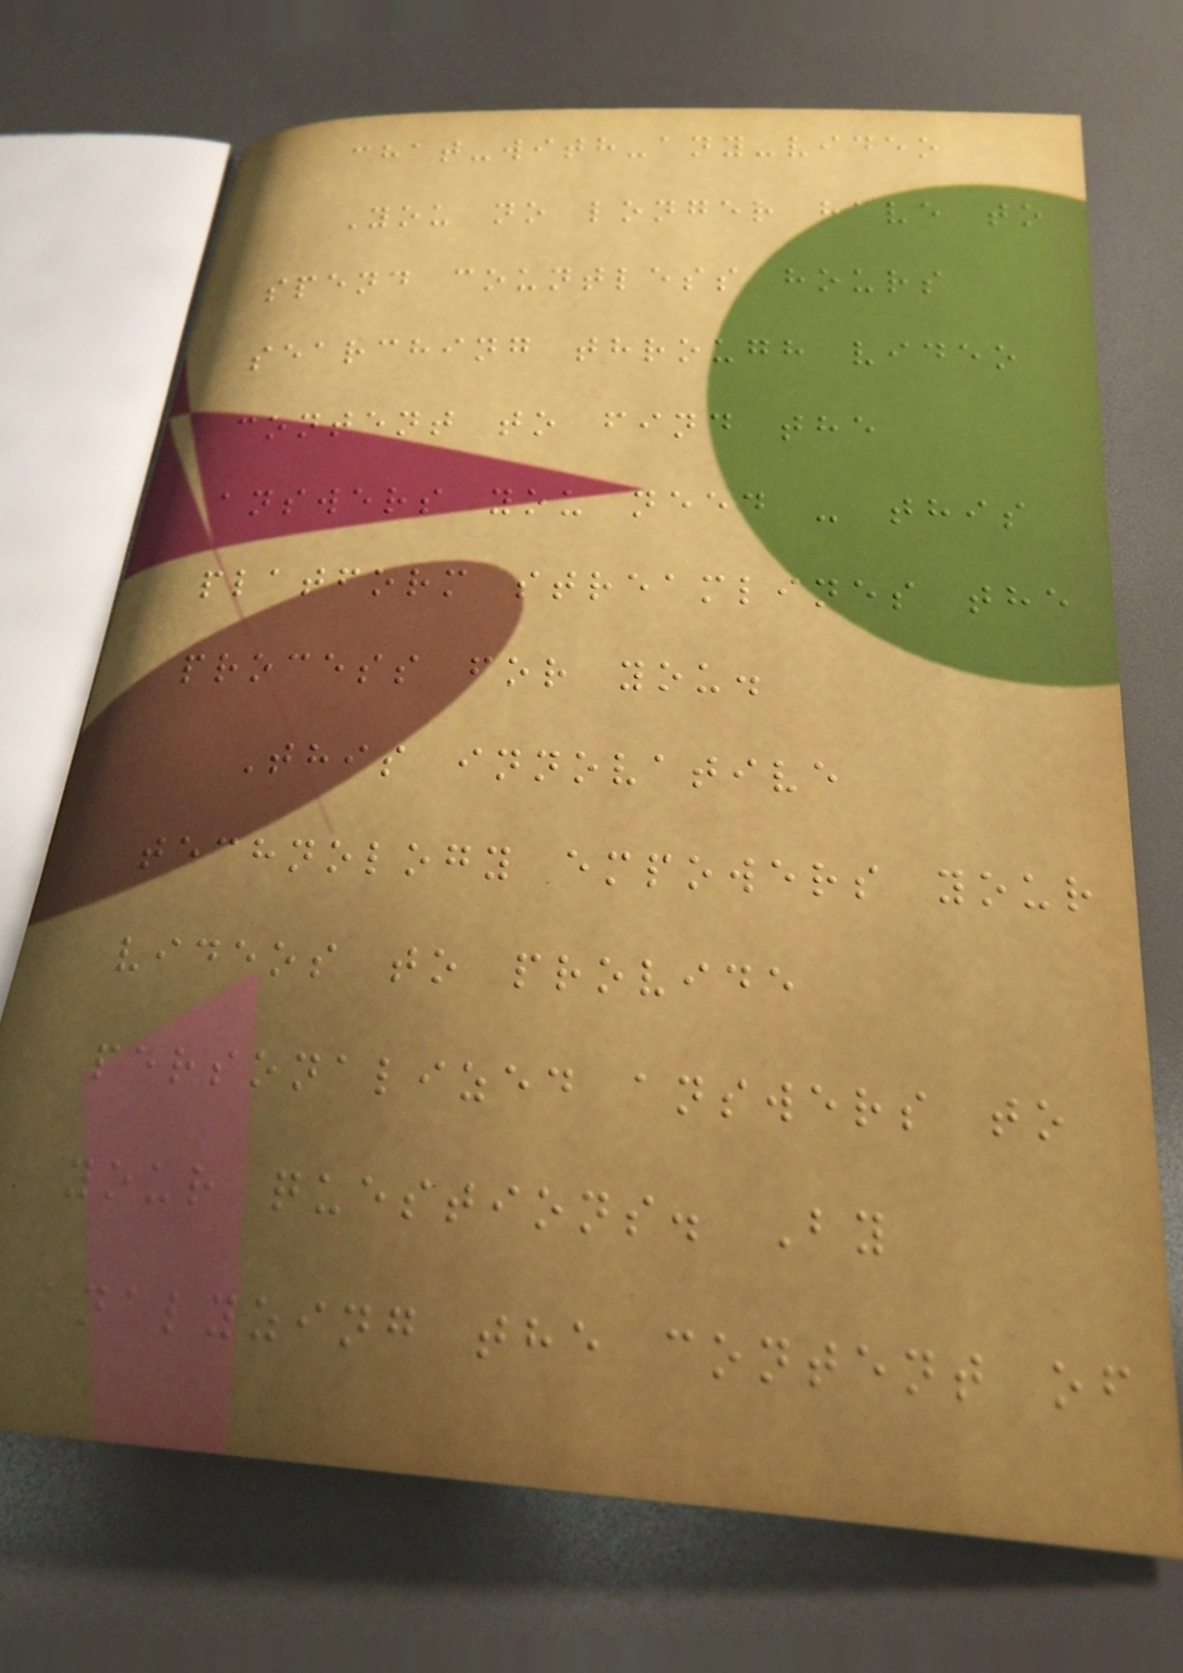chat-with-any-video
You no longer have to
spend countless hours
searching through video
content to find the
answers you need - this
platform streamlines the
process for you.
This innovative
technology empowers your
videos to provide
personalized answers to
your questions. By
analyzing the content of
